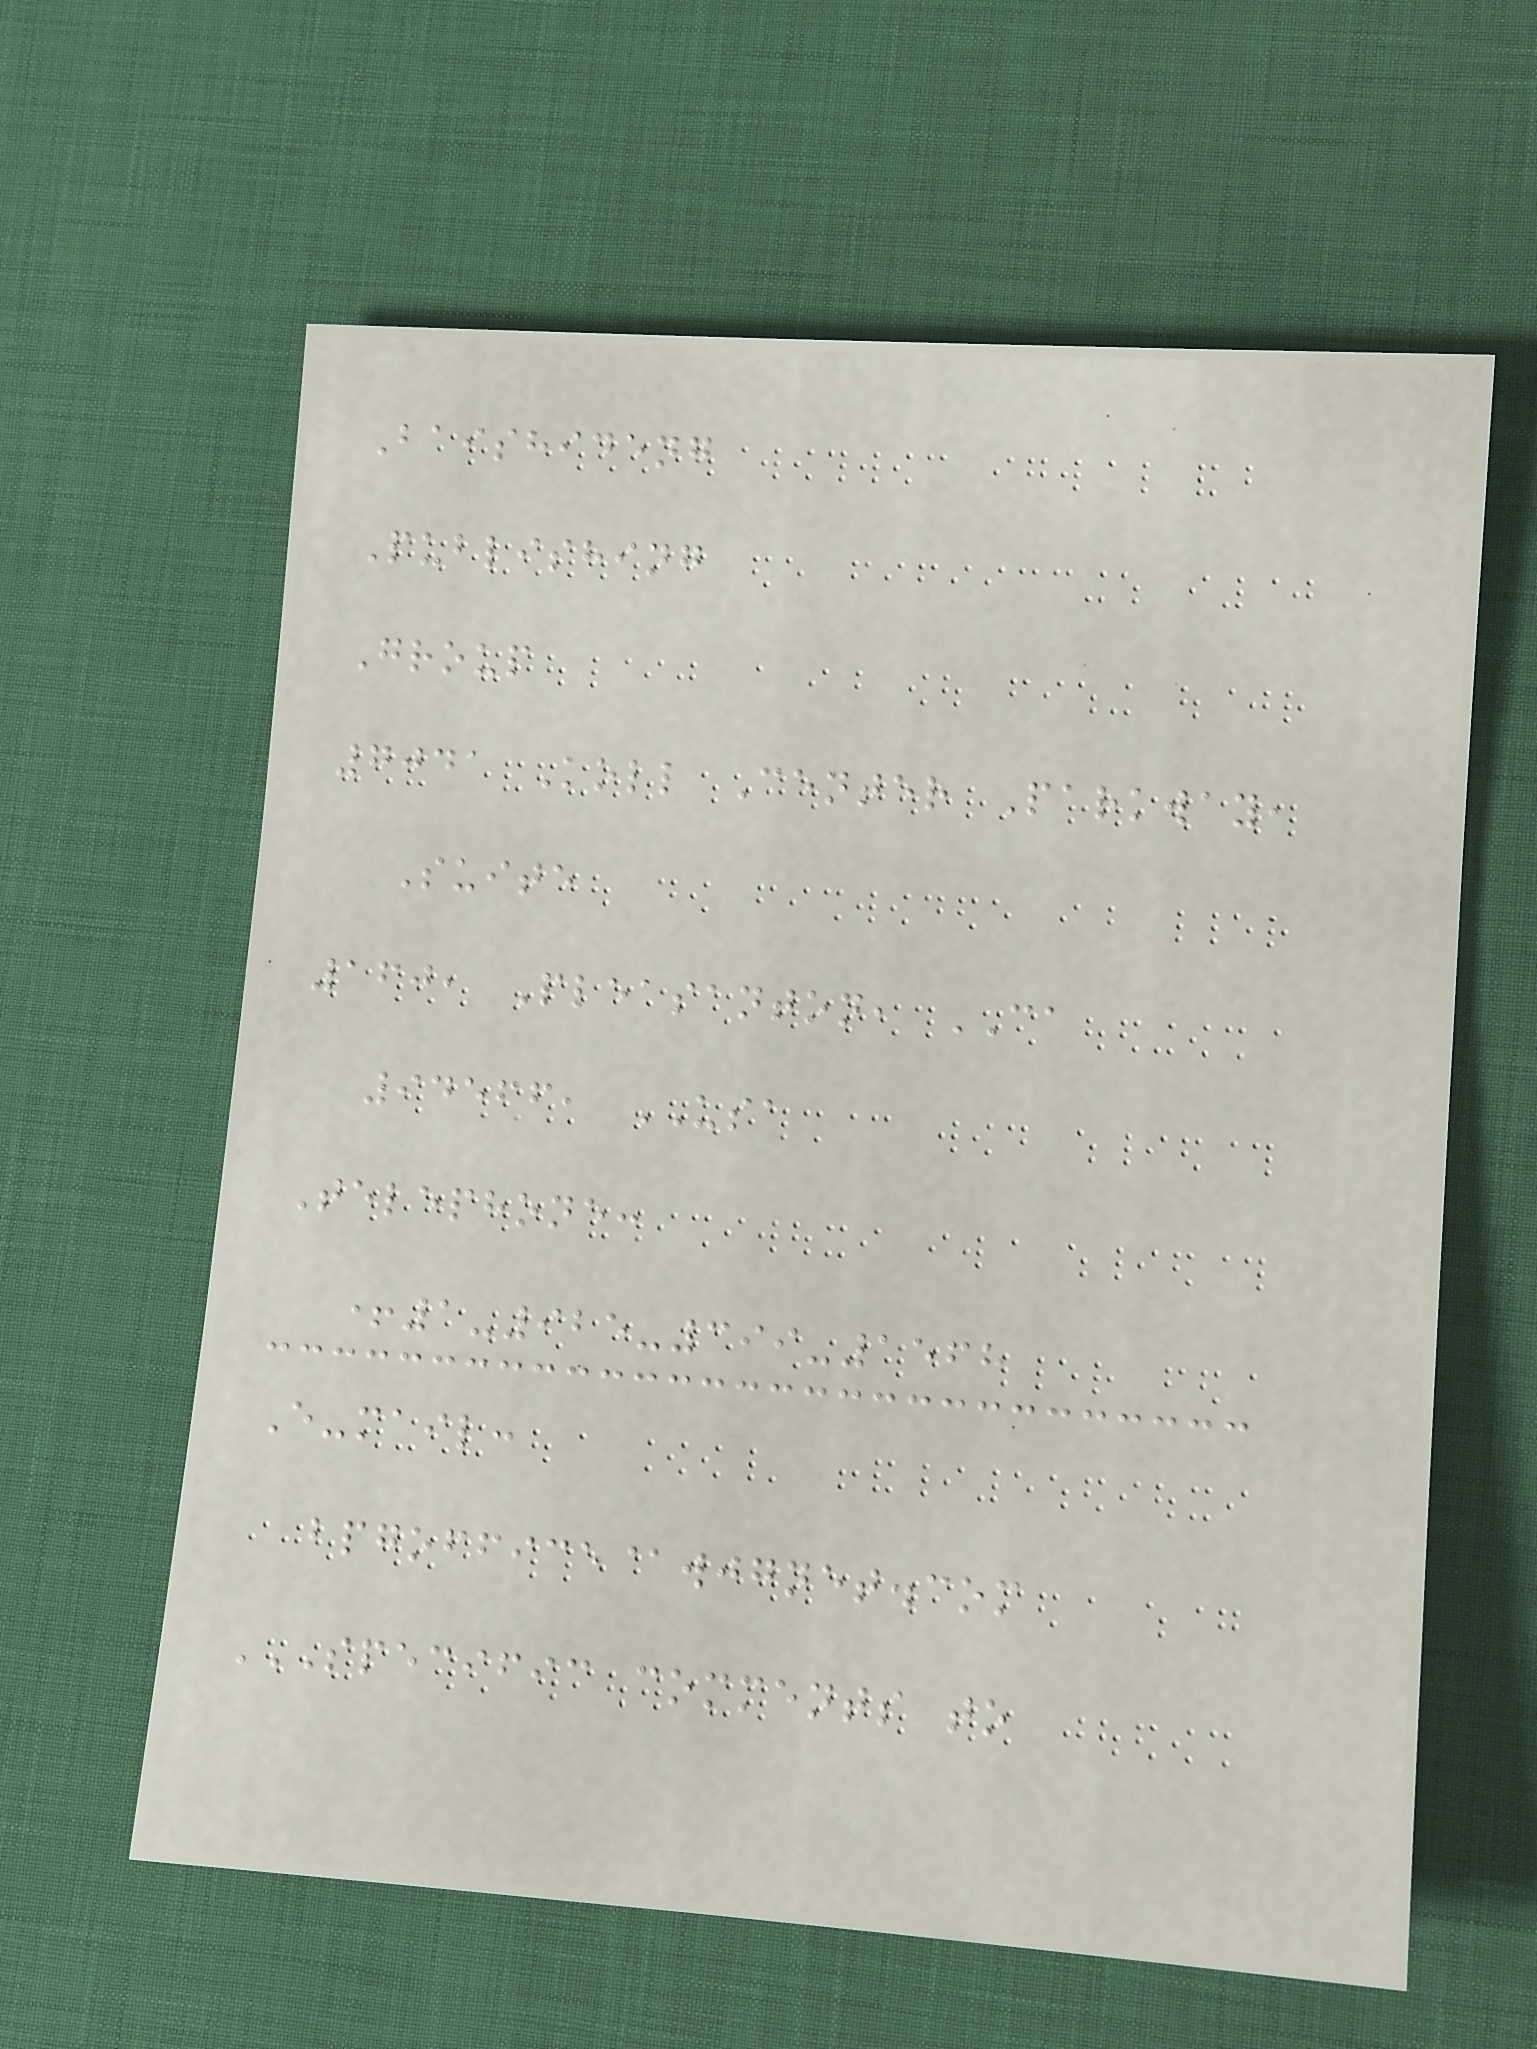Baishideng
Publishing
Group
7041 Koll Center Parkway,
Suite
160, Pleasanton, CA
94566, USA
Telephone:
+1-925-399-1568
E-mail:
bpgoffice@wjgnet.com
SPECIFIC COMMENTS TO
